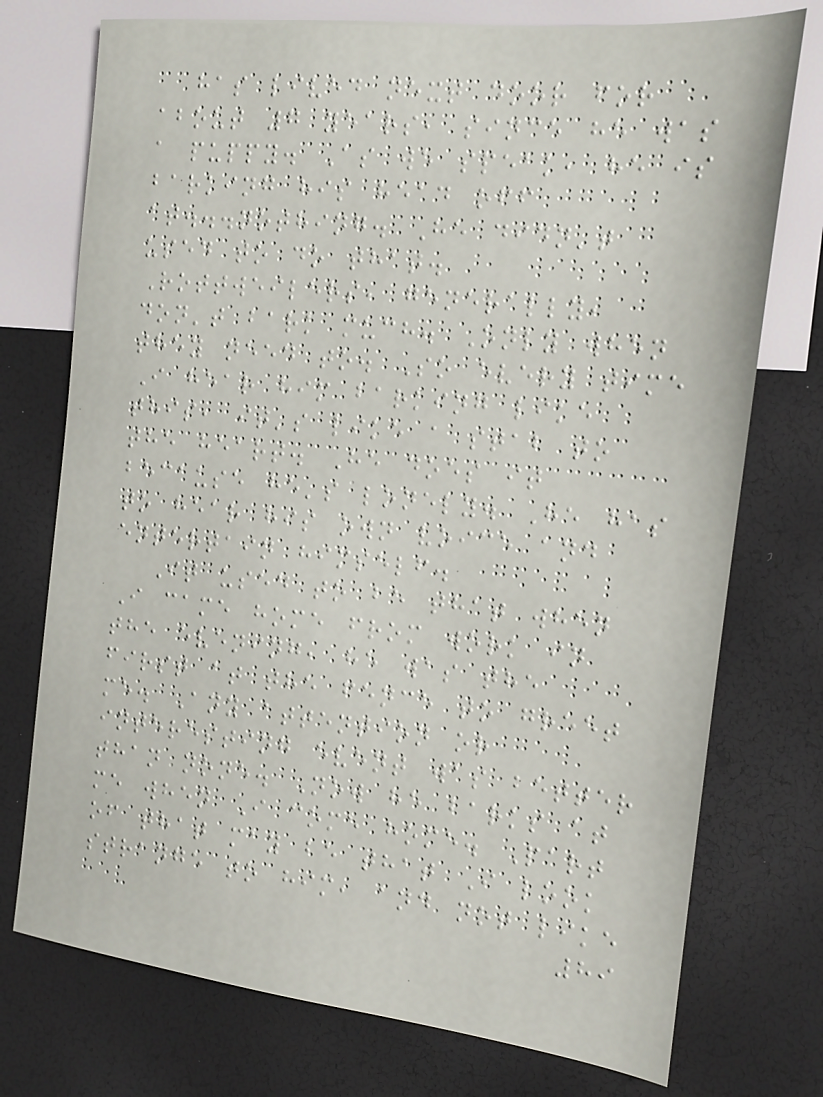has lived next door for
about 7 years, since he was
a puppy. As we speak, he is
barking his head off
at...nothing. He didn't
used to do that.
Rottweilers, generally,
don't bark much. Only when
they need to. So every time
I hear him barking like
this, it's like a stab to
the heart. He does it
because he's lonely. He has
to hear his own voice and
entertain himself.
It used to be that when
I came home from work in
the evening, he was the
first at the fence to greet
me. Any attention or
interesting event was better
than none. Now he barks at
me when I come home. Part
of that may be that I look
strange to him, and not like
89
